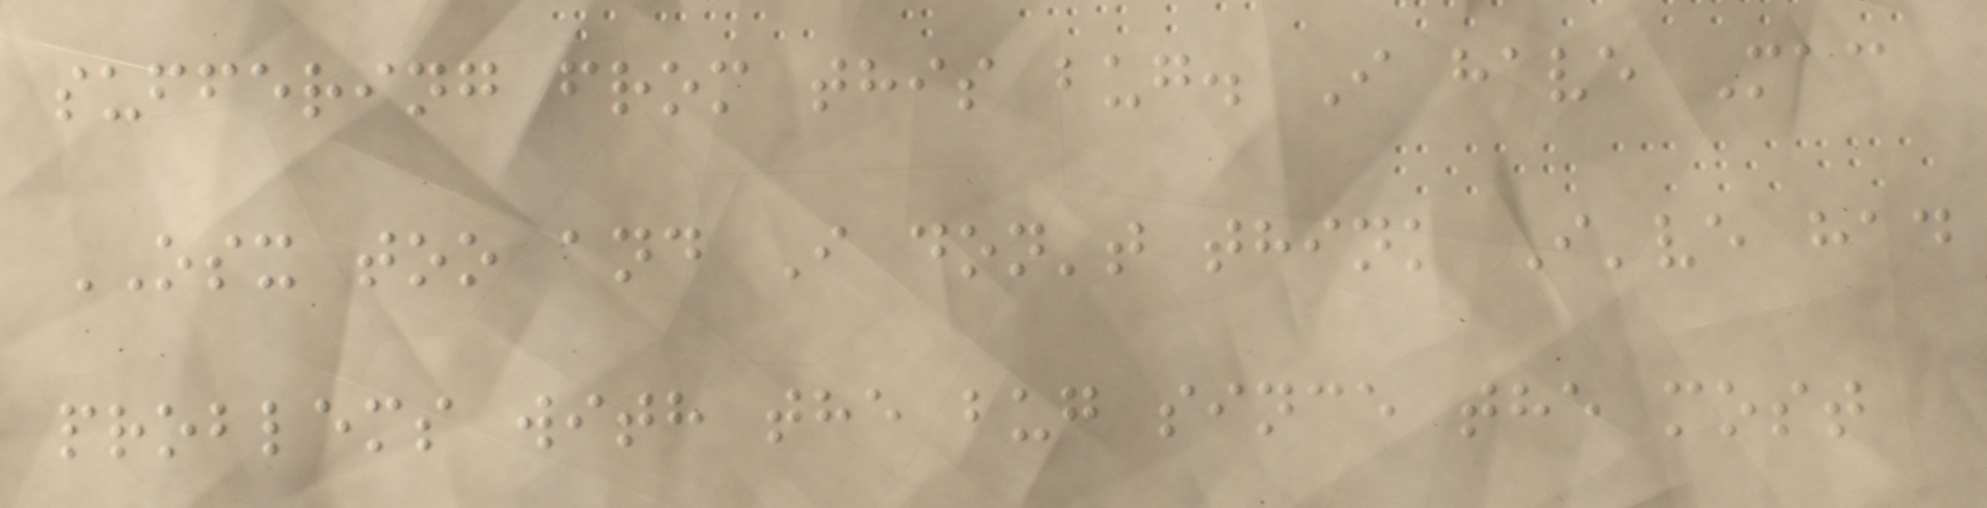suffering from this bug. I have Mac
OSX too and I don't think I've had
problems with the bug since the most
